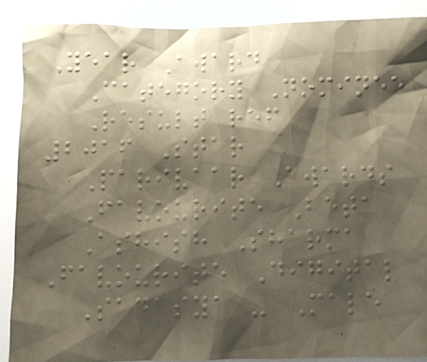Year Award
Category Nominee
Result ref
2016 Star
Parivaar Awards
Favourite Beta
Ashish Sharma
Favourite Digital
Sadasya - Male
